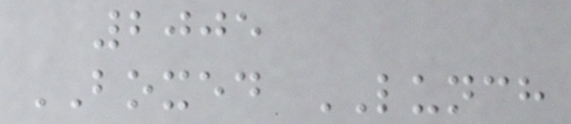2005
BOXED LUNCH
